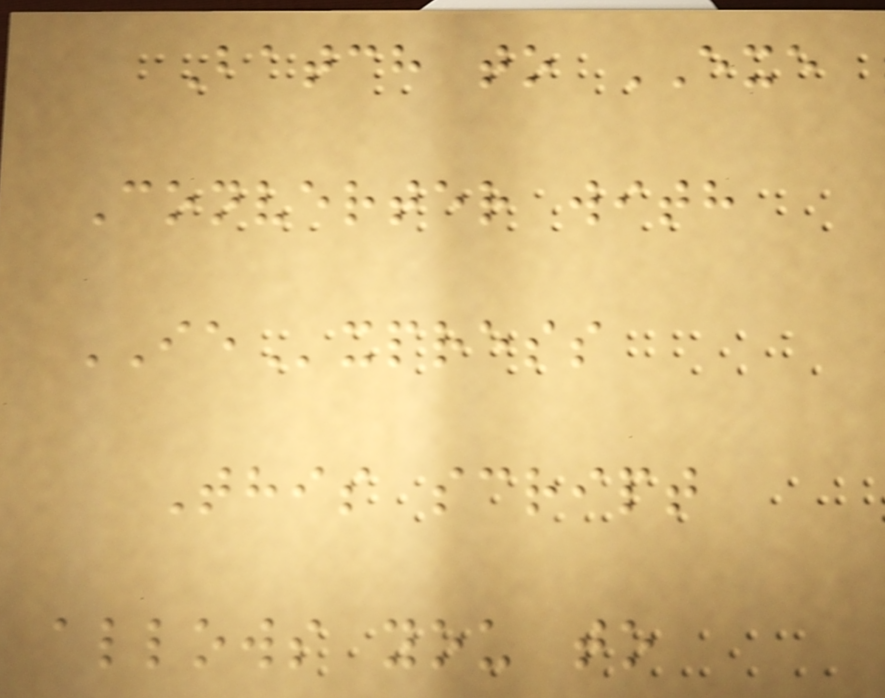Batch to EXE
Converter with
IExpress
This script
allows you to
